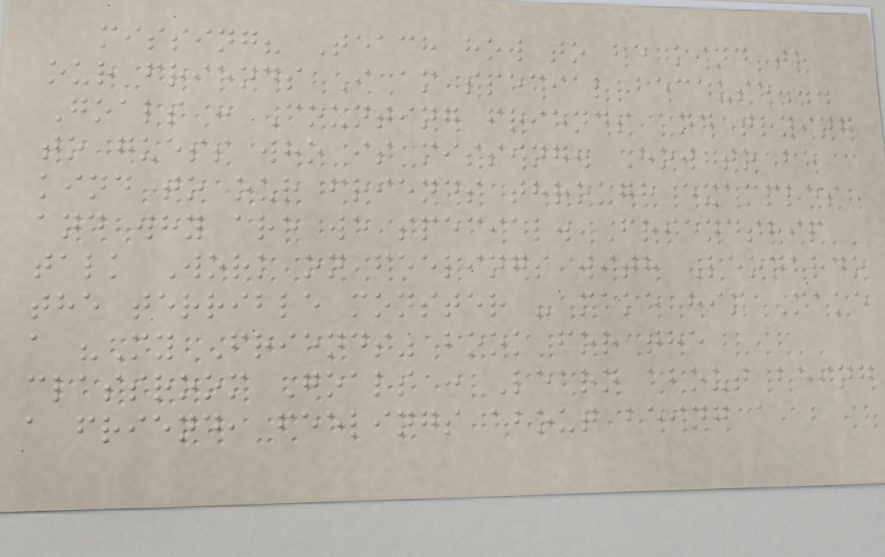missing? Teach how to be kind to
our friends I am special because...
Goals : Counting friends and trying
to guess who is missing. How to be
kind to our friends through examples
and why are we special. Friendship
talk Work on feelings with Leonardo
the terrible monster - make him Make
a "My Friends" book for the
classroom Goals : Learn about being
a friend, feelings about being a
